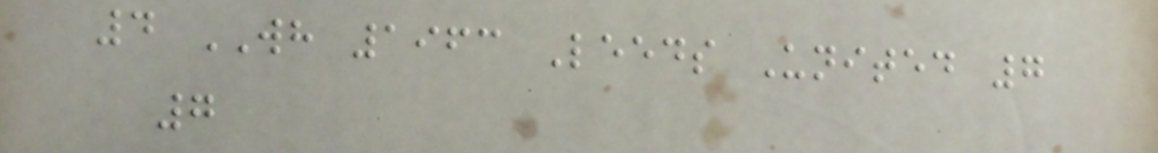4 WH 1963 Leeds United 7
7
